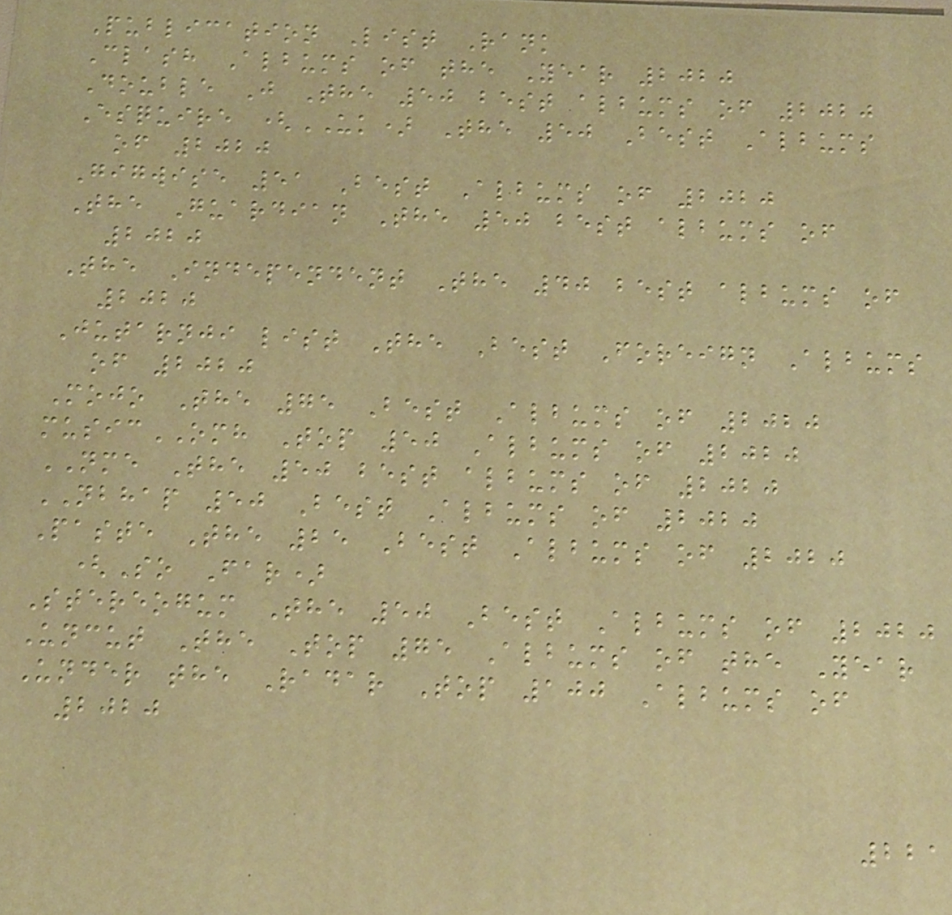Publication List Rank
Clash Albums of the Year 2020
Double J The 50 best albums of 2020
Esquire (UK) The 50 Best Albums
of 2020
Gigwise 51 Best Albums of 2020
The Guardian The 50 best albums of
2020
The Independent The 40 best albums of
2020
Jutarnji list The Best Foreign Albums
of 2020
Mojo The 75 Best Albums of 2020
musicOMH Top 50 Albums of 2020
NME The 50 best albums of 2020
NBHAP 50 Best Albums of 2020
Paste The 25 Best Albums of 2020
(So Far)
Stereogum The 50 Best Albums of 2020
Uncut The Top 75 Albums of the Year
Under the Radar Top 100 Albums of
2020
221
